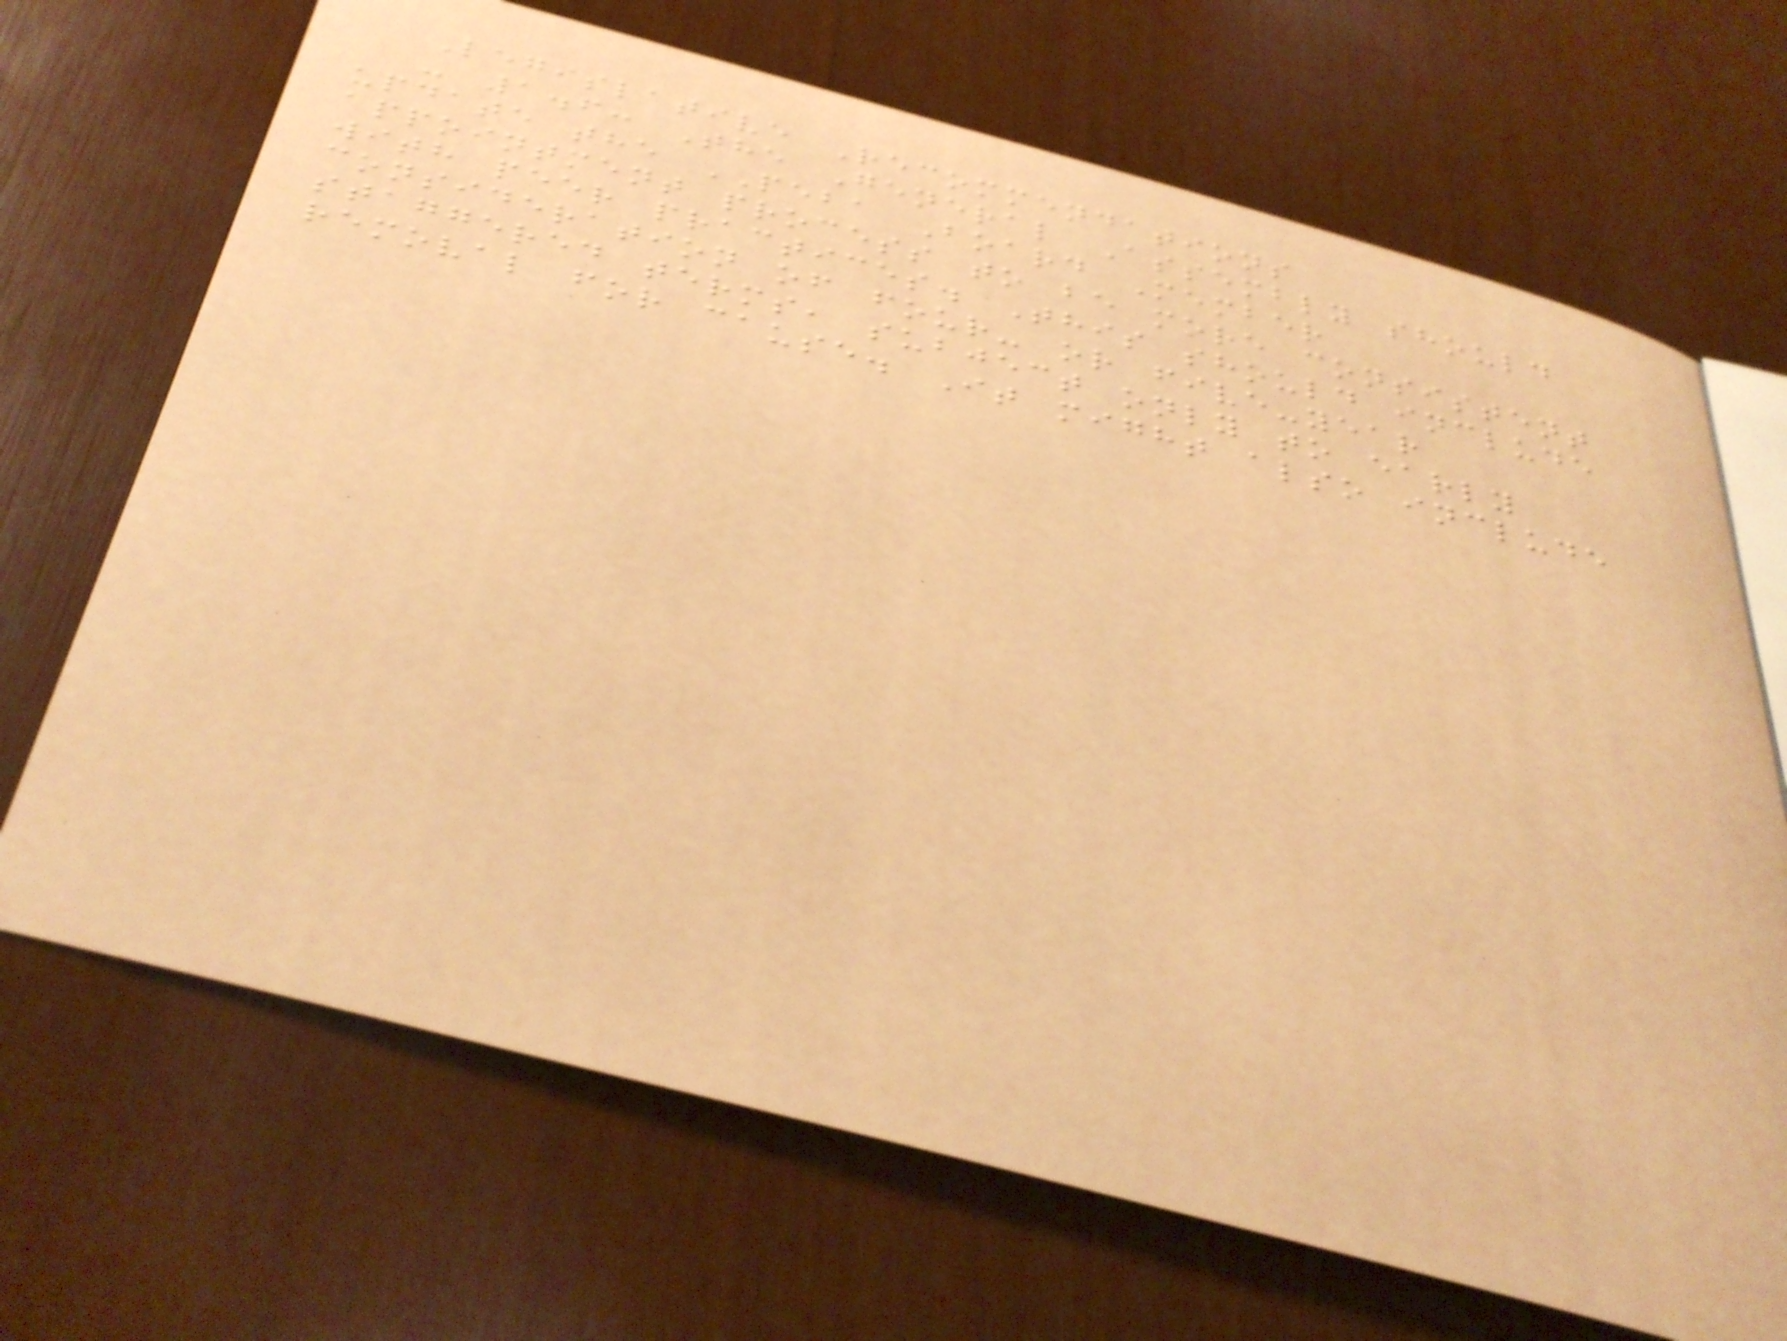Legislative Recommendations
- 1.6: The General Assembly should
update the PEBA Board Member
appointment process to be more consistent
with peer practices. This should include
consideration of four- or five-year
staggered terms, subject only to early
removal for cause. It might also include
